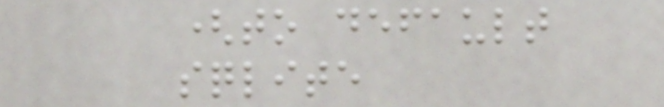(to default
sqlite
